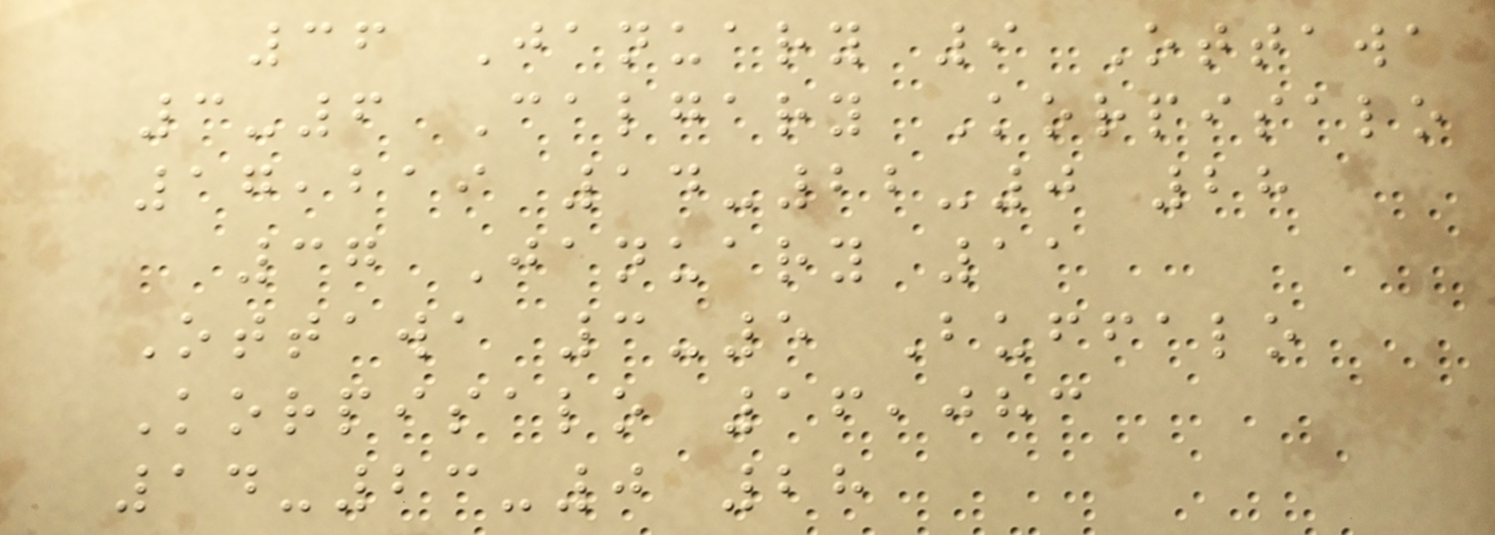36 January 9 Ottawa
3-6 Calgary Korpisalo
17,219 14-22-0 28
37 January 11
Ottawa 3-5 Buffalo
Korpisalo 16,083
14-23-0 28
